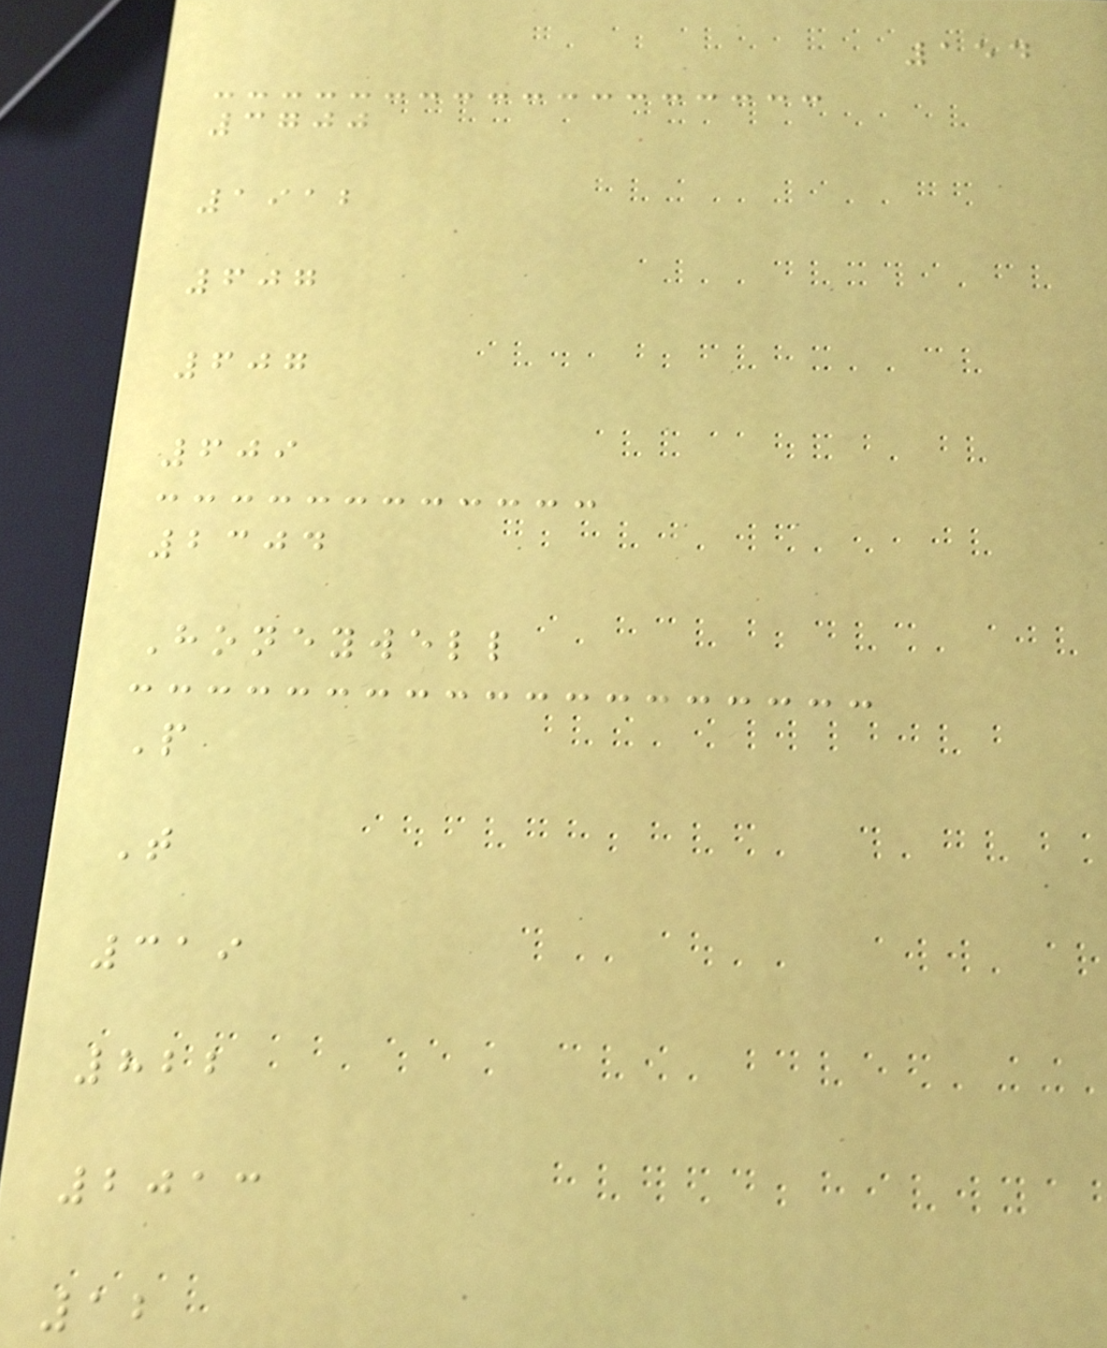154
3700
1912
607
607
609
2304
Honeywell
P
T
319
822
2013
12
